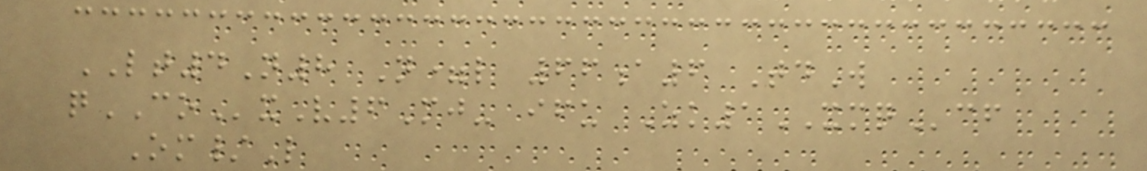LT4N8 N=l 66a6 TdW
qCOxV6Mj- ifu Zk1XMQcf
Om/L
